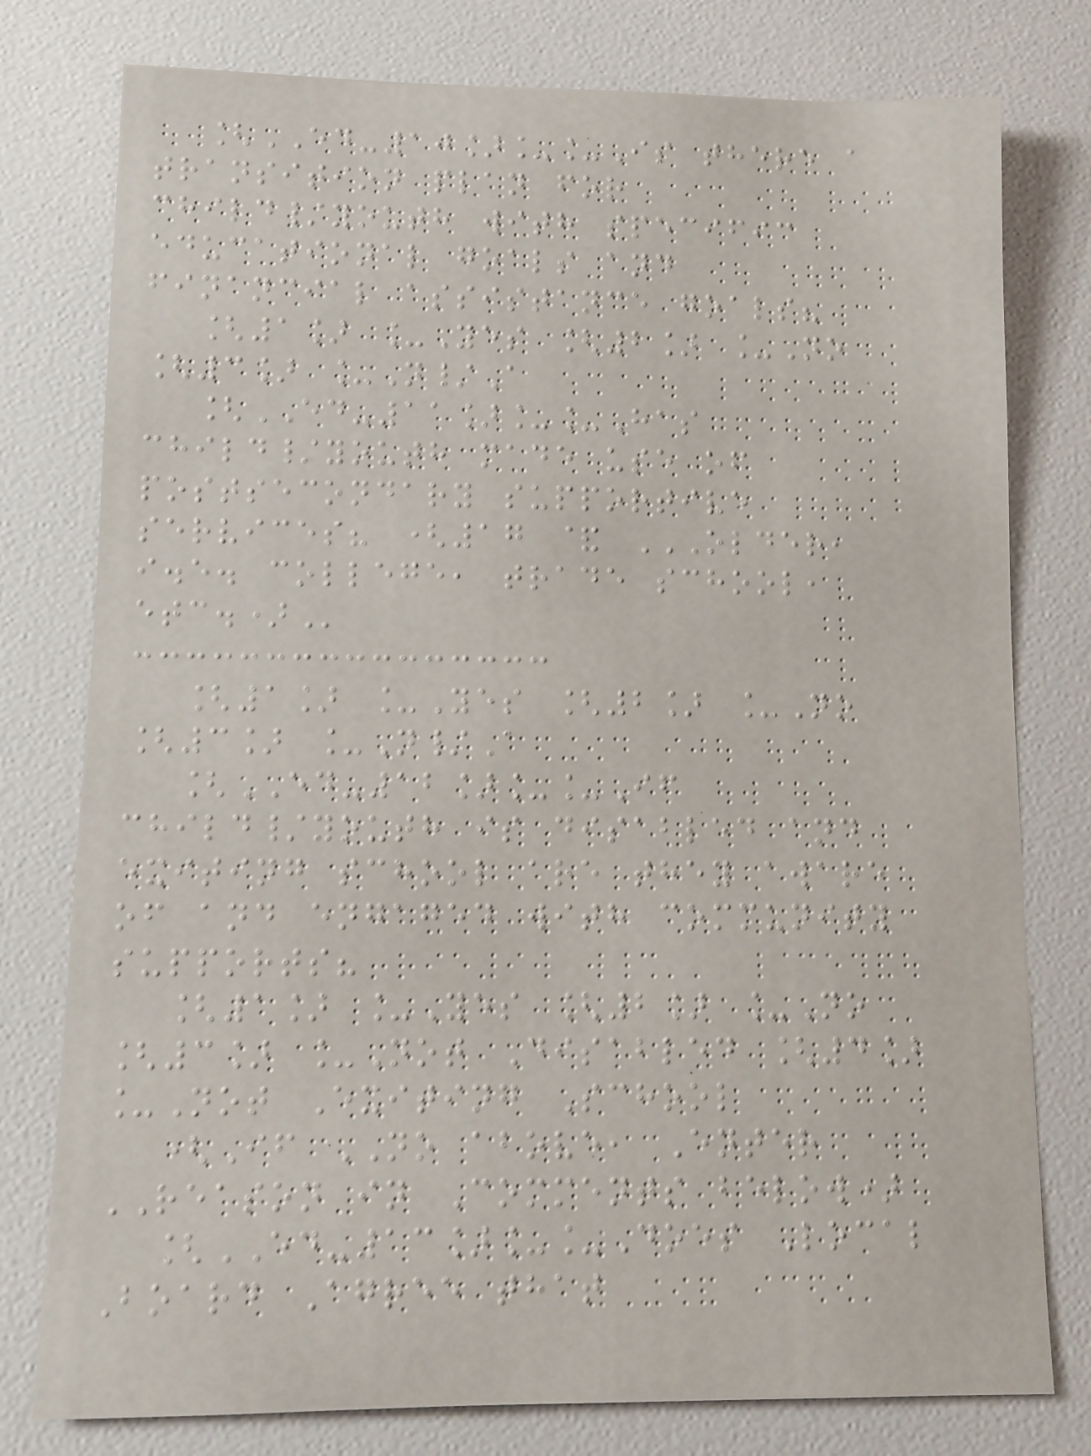[ED-10]__Is there a
transition plan for
child/youth with specific
educational goals and
financial assistance goals?
[1] _Yes [2] _No
[3] _N/A
[ED-11]__Has
child/youth made use of
postsecondary supportive
services? (17 & OLDER,
I.E. COLLEGE, TRADE SCHOOL,
ETC.)
[1] _Yes [2] _No
[3] _N/A
[ED-12]__If
child/youth is disabled and
exiting school are they aware
of and engaged with community
supports?
[1] _Yes [2] _No
[3] _Not Disabled [4]
_Not Exiting School
(If NO above, Enter
REASON in Comments below)
[ED-13]__Does Local
Board Agree that
